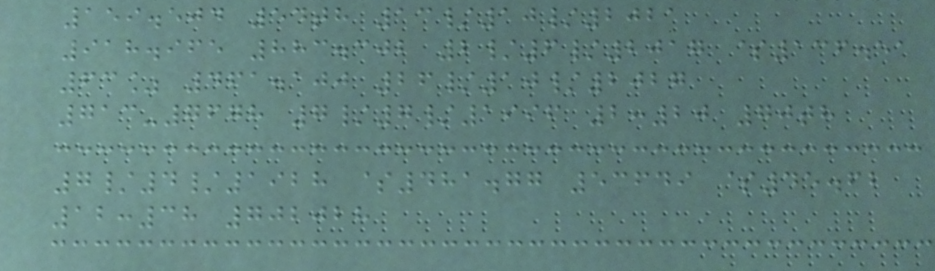159.504 54th 13/10/2021
918.965 883.302 2/6/2017 $136.51
63% 461.100 26/10/2027
713-7678 7/7/1996 2:20 70th
7/4/1928 $481.77 53649 $45.62
12:38 702028
